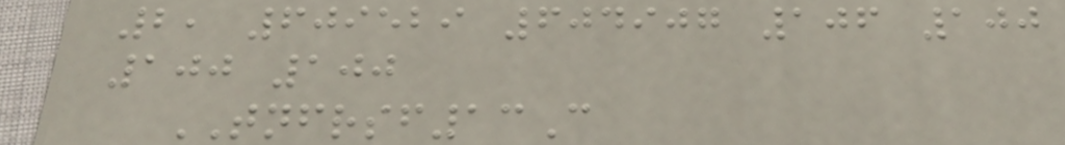2, 609529 604907 106 100
100 100
TNFRSF13C
